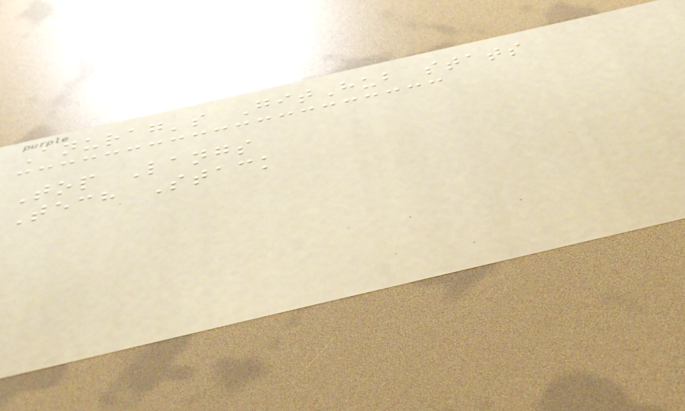Anurag's GitHub stats
Top Langs
Tech Stack
